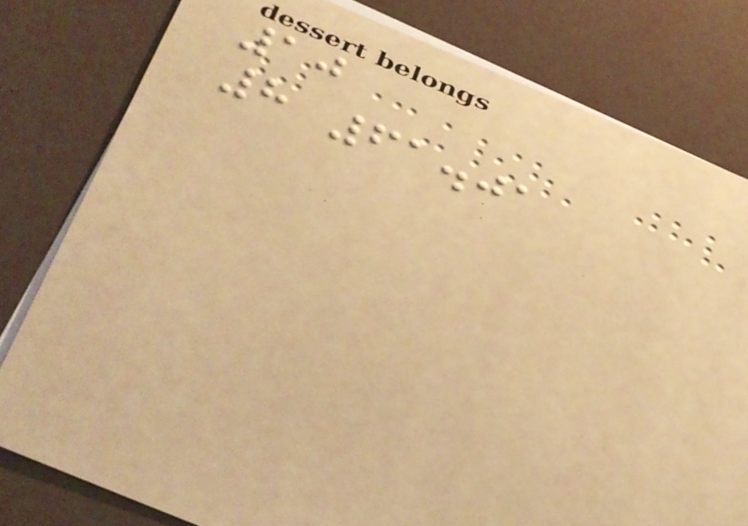10
8 61.01
